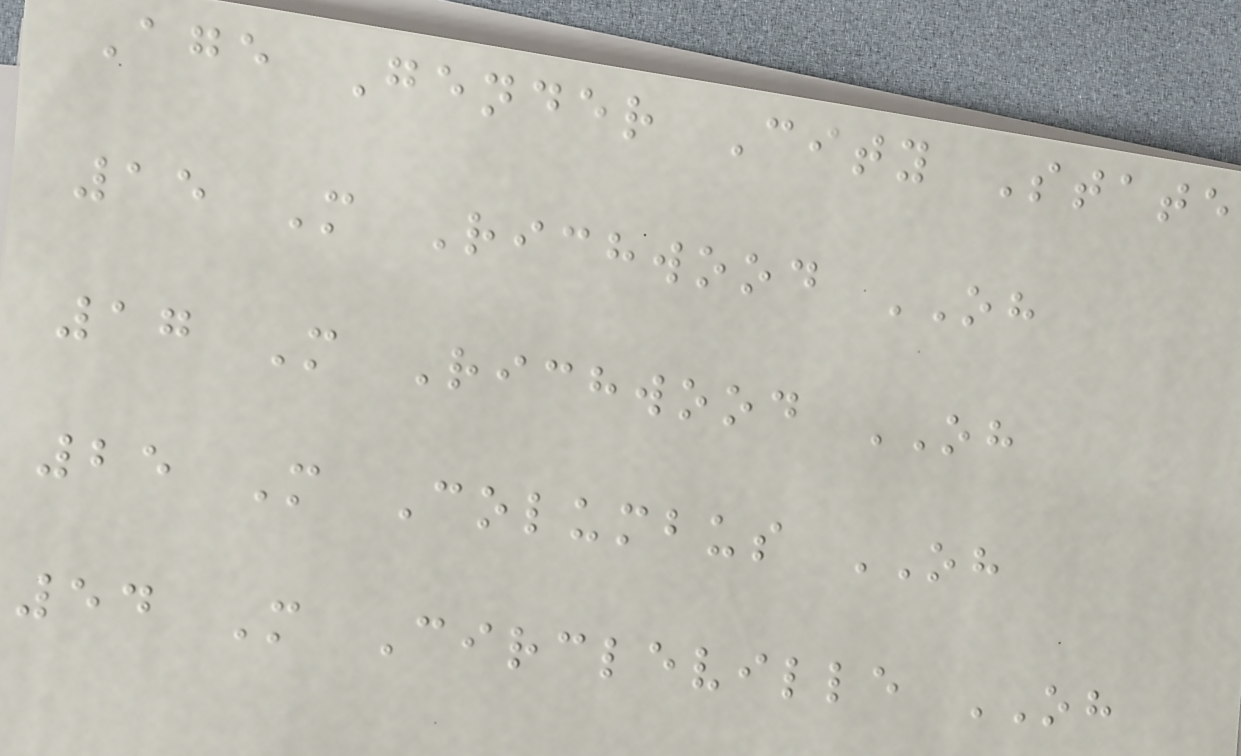Age Gender City State
15 M Richwood OH
17 M Richwood OH
25 M Columbus OH
54 M Circleville OH
